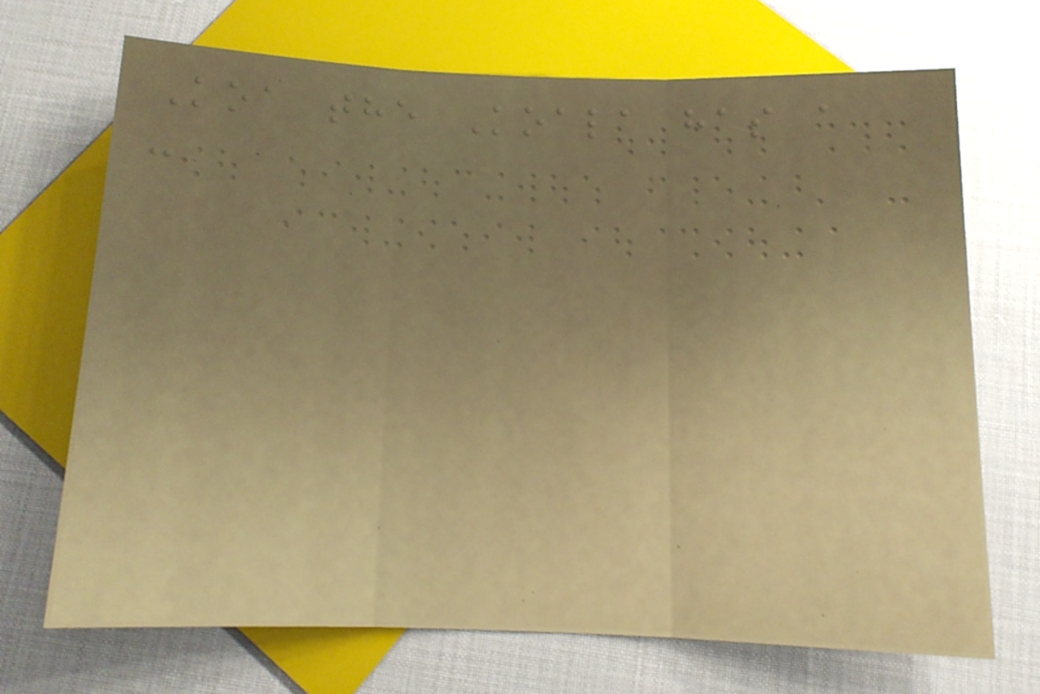Koa the Koala has a
-
